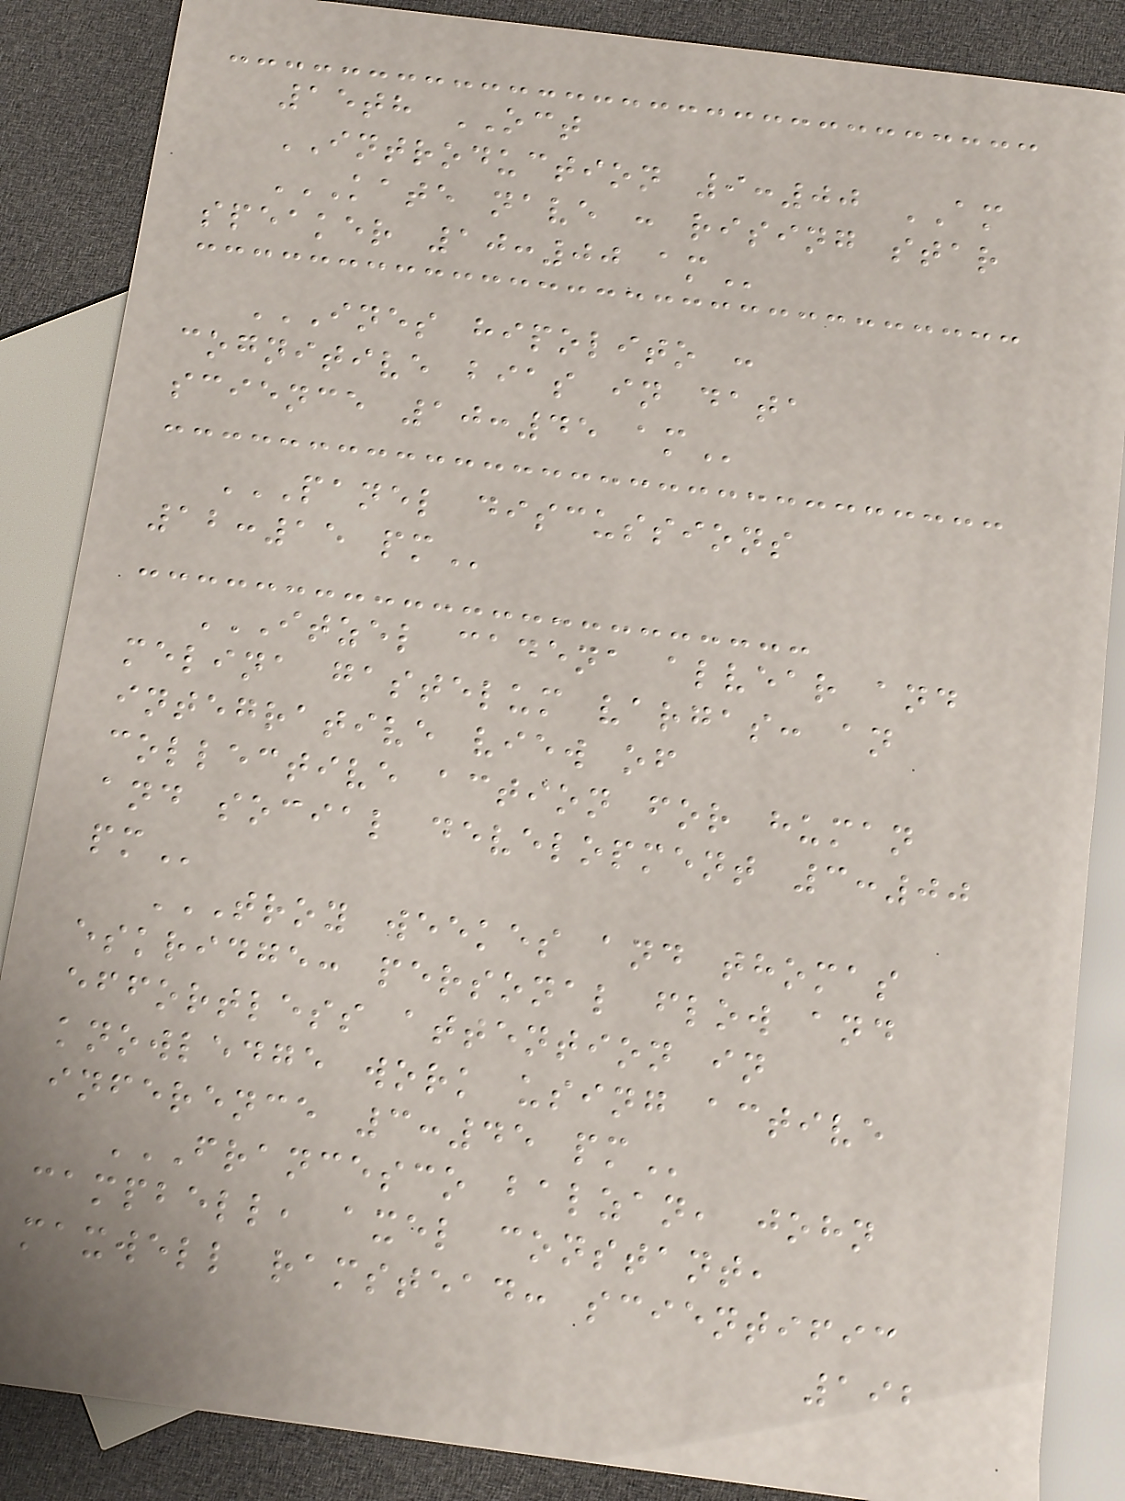15th OCT
INTRODUCTION 9:00 AM
KATE NAVE : RISING STAR
SPEAKER 10:00 AM
INES HIPOLITO :
COGNITIVE BIAS IN DATA
SCIENCE 10:45 AM
PANEL DISCUSSIONS
12:15 PM
ITZEL CADENA ALVEAR AND
MELINA GASTELUM VARGAS: AN
INTEGRATIVE VIEW OF
COLLECTIVE ACTION FOR HUMAN
AND SOCIAL DEVELOPMENT 3:00
PM
TROY WEEKES AND THOMAS
ESKRIDGE: PERSONAL FLOW AND
EFFORTLESS ATTENTION IN
KNOWLEDGE WORK USING ACTIVE
INFERENCE 3:45 PM
FRANCESCO BALZAN, JOHN
CAMPBELL, AXEL CONSTANT,
MAXWELL RAMSTEAD: SCIENTIFIC
192
